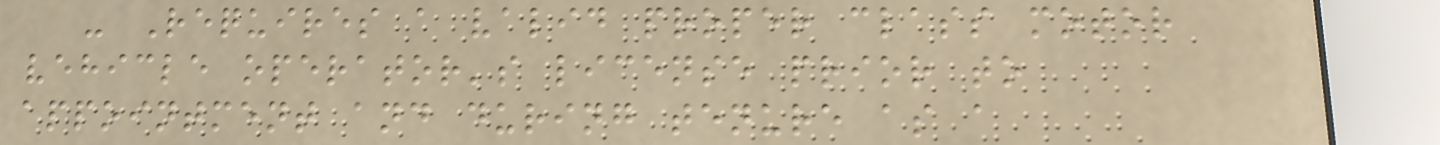- Requires a valid proper class motor
vehicle operator's license prior to
appointment and during tenure as a
